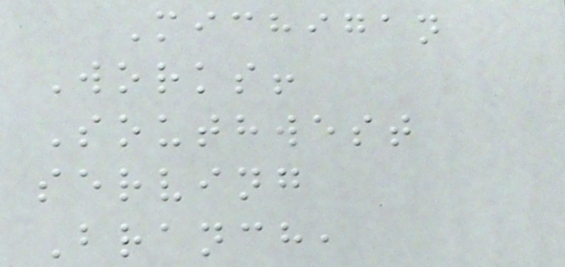Michigan
Works!
Southwest
serving
Branch,
